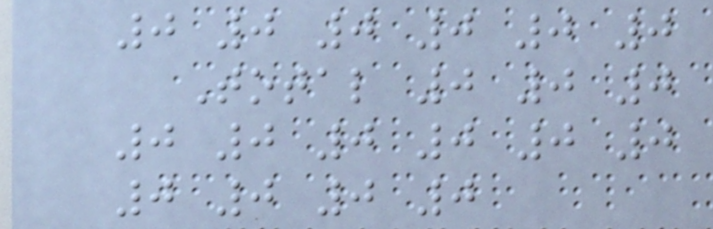0 0 0 0 0 0
Total 0 0 0
0 0 0 0 0 0
0 0 0 0
